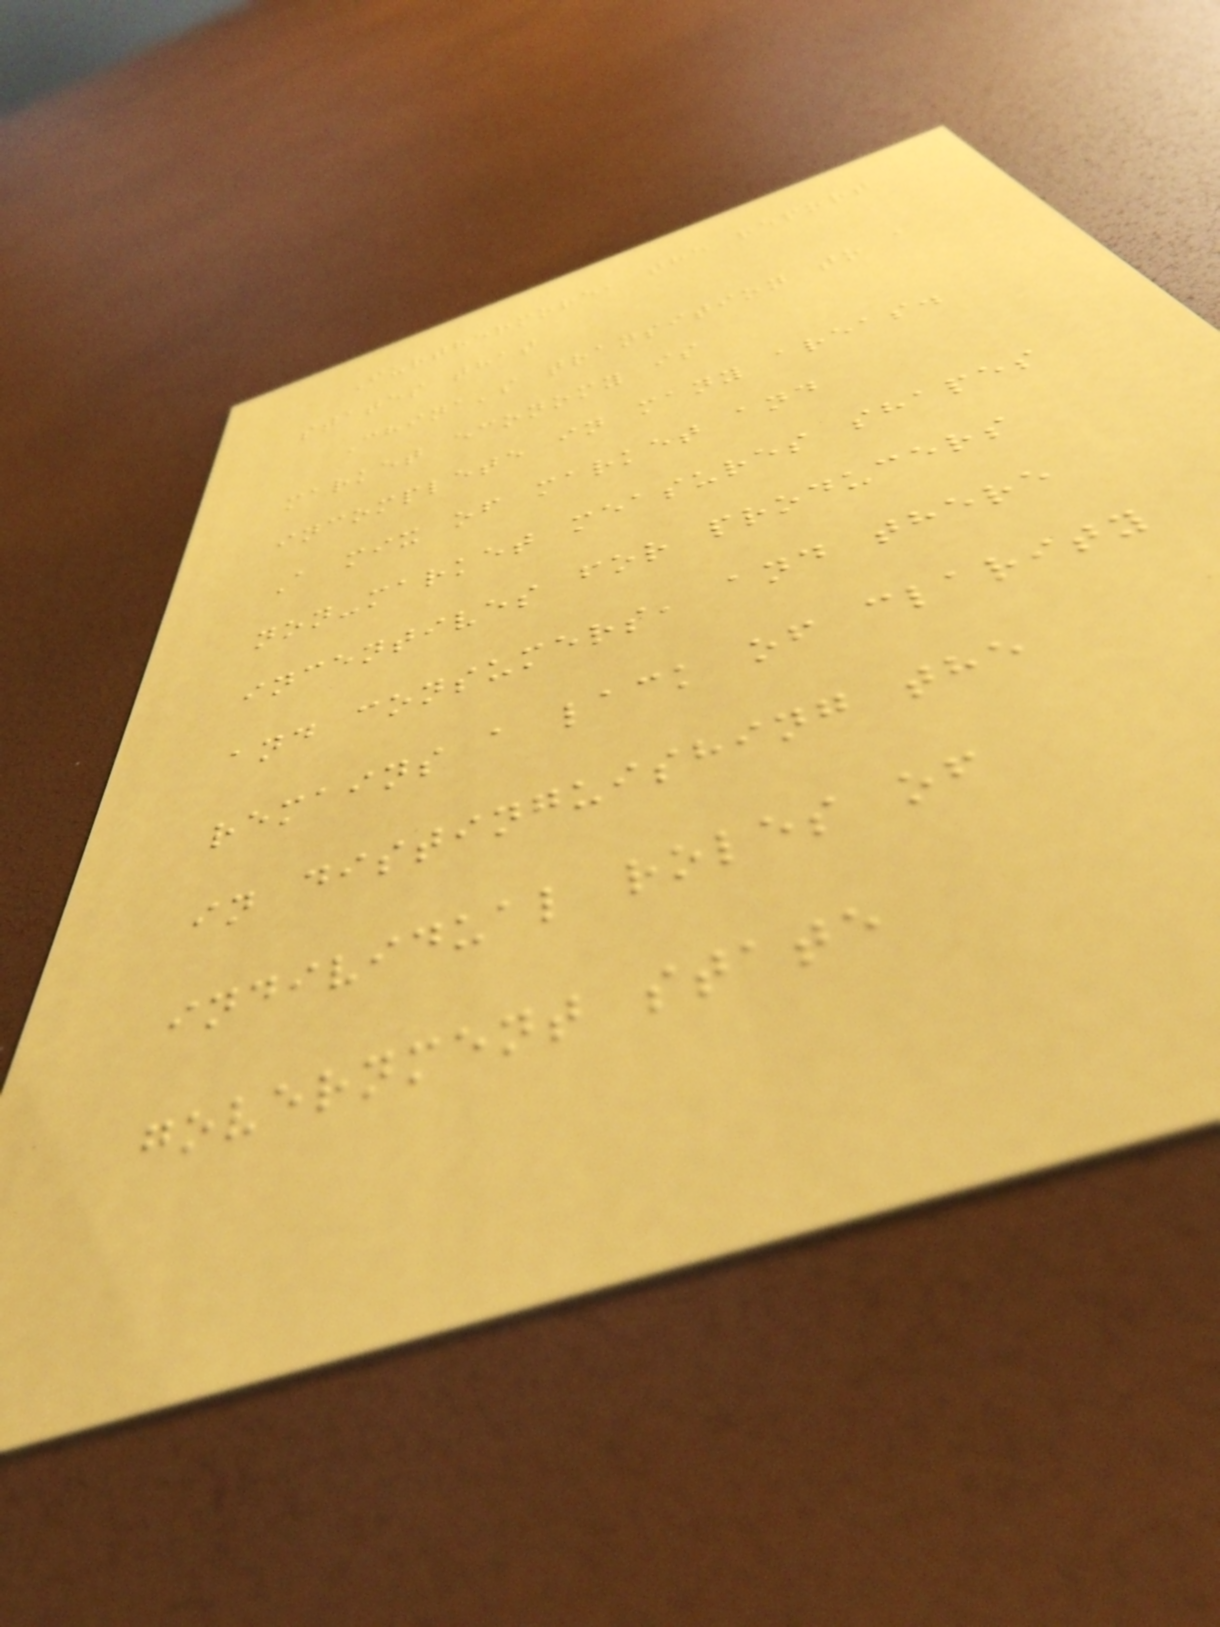Furthermore, the report
states that
China's transition to a
market economy is
incomplete in many areas.
A mix of market and
non-market measures shapes
incentives for producers
and consumers, and there
remains a lack of clarity
in distinguishing the
individual roles of
government state
